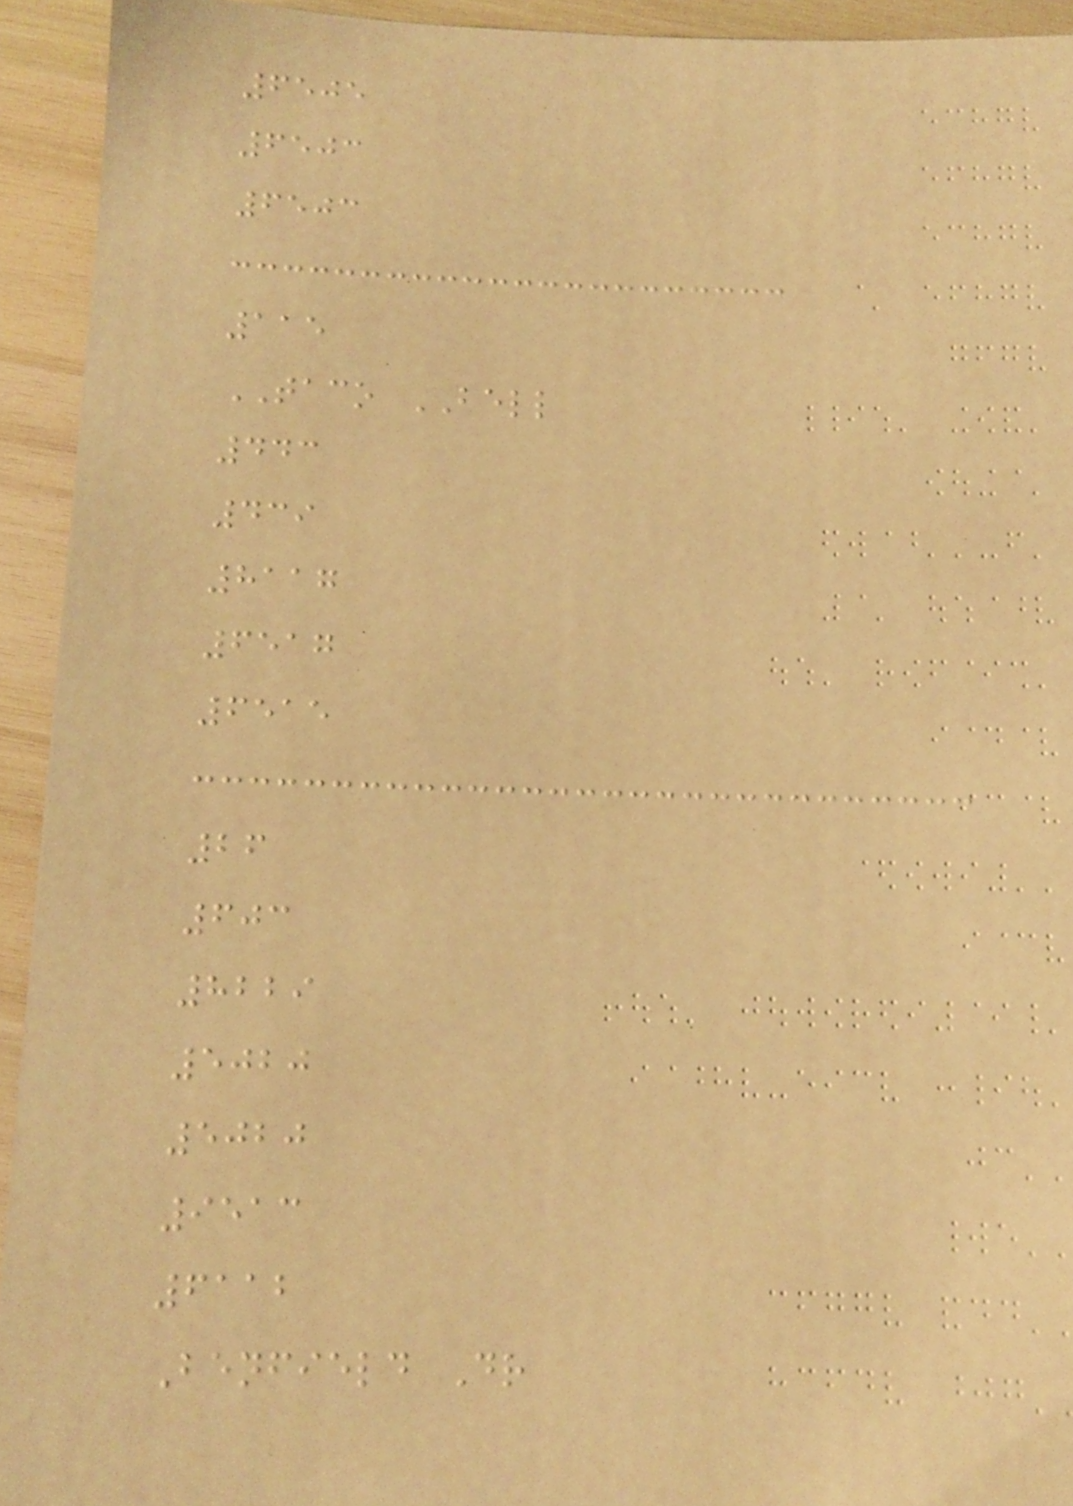6505
6503
6503
115
TACO BELL
443
439
8117
6517
6515
26
603
8229
5020
5020
9513
6112
Benfield Dr
